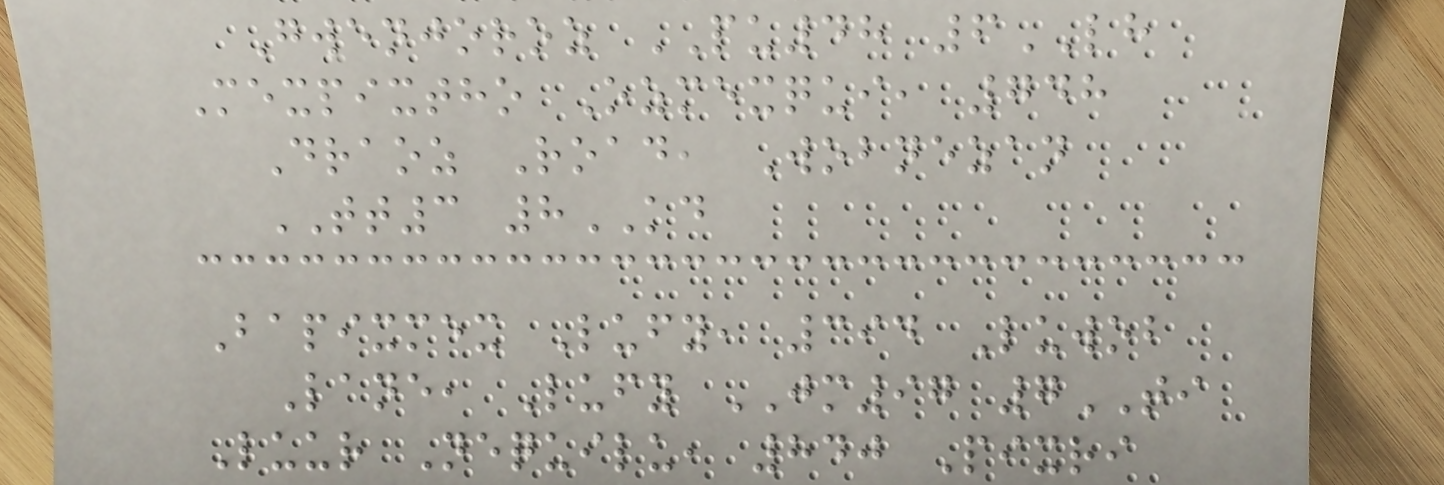Gwenjoroz PU48 6LH
Mexpixtho Ozmexqui, 748
Draoz Road, Wobnezan
TT3 8KD
Bapixmex Lufy, 394 Luwob
Lane, Lufy JM97 7TI
Luur Nequilu, 840 Pixri
